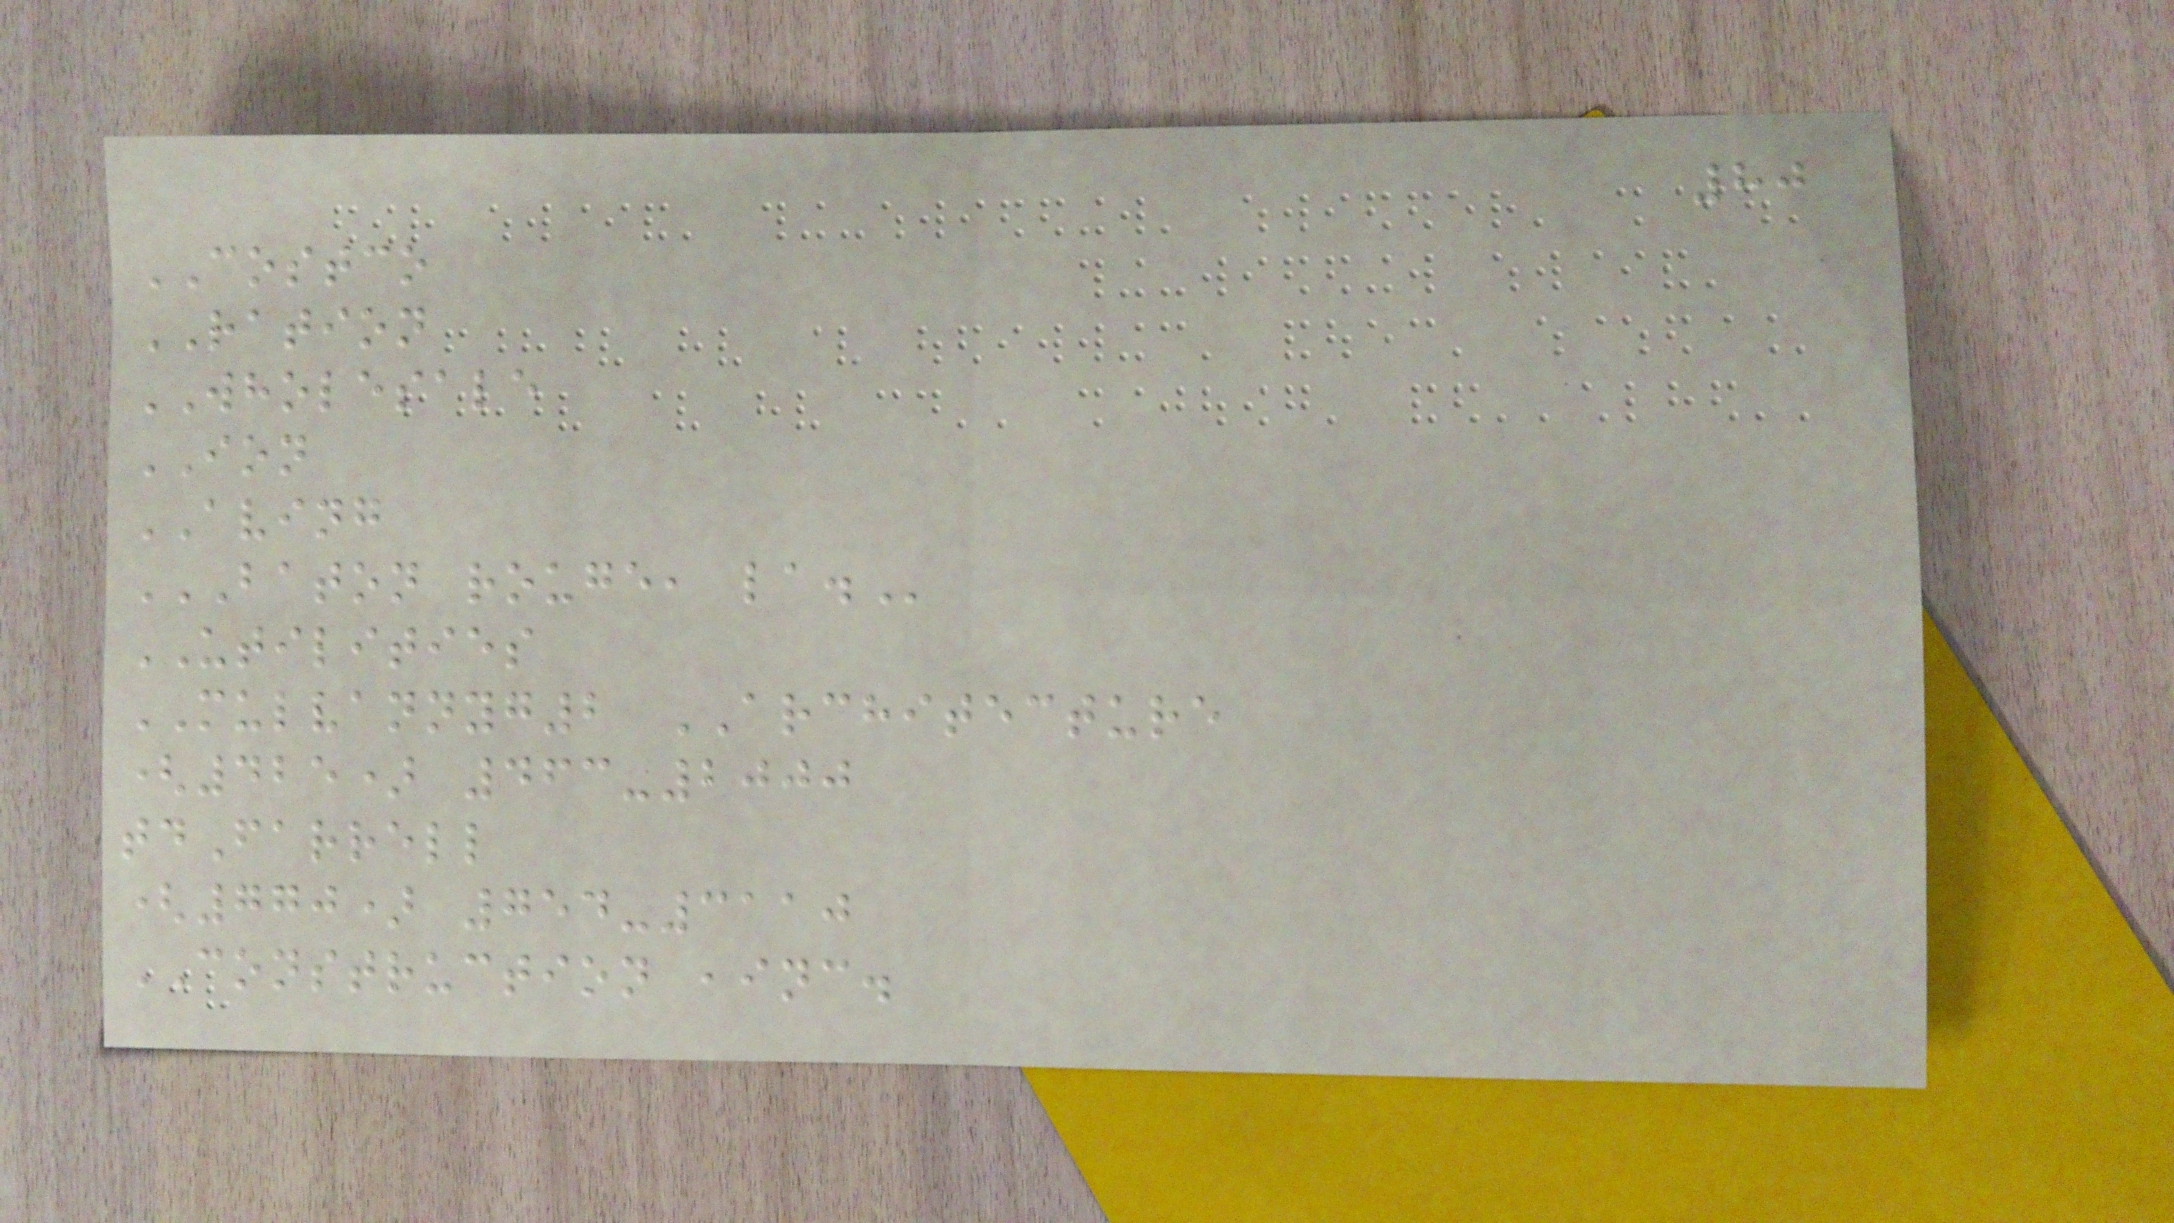80
COSTCO
RATION
WHOLESALE
ION
AVING
BATON ROUGE, LA.
UTILITIES
MULVANNYG2 ARCHITECTURE
(425) 463-2000
tdFarrell
(770) 754-3110
CONSTRUCTION ,inc.
